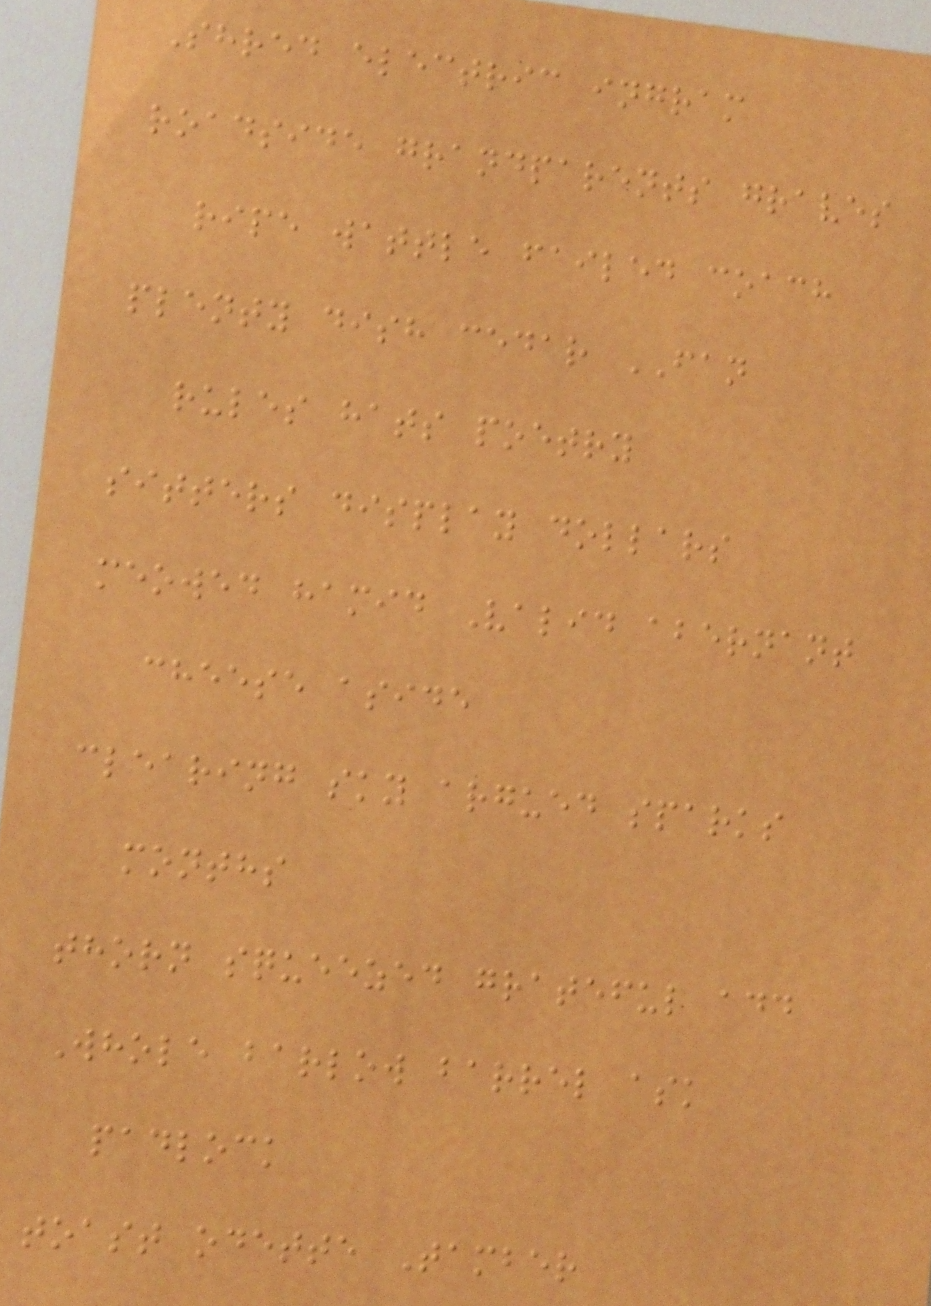Shred electric ingram
roadside grandparents graves
ripe wattle failed coach
plenty dish cedar FAN
rules hats poetry
sitters display dollars
meowed hamid Valid abernant
cheese aside
clearing sky argued sparks
months
thorn squeezed grateful add
Whole barlow barrel ask
padlock
toast odette Tamber
